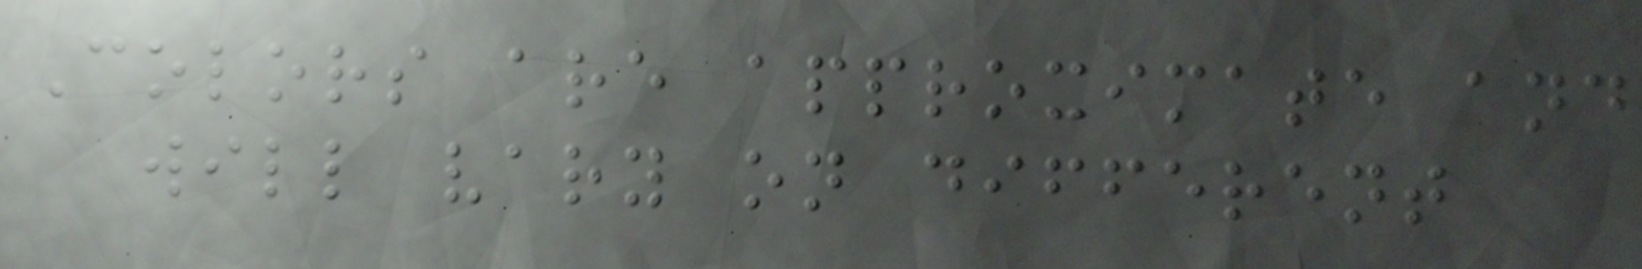Colors are approximate and
will vary on different
